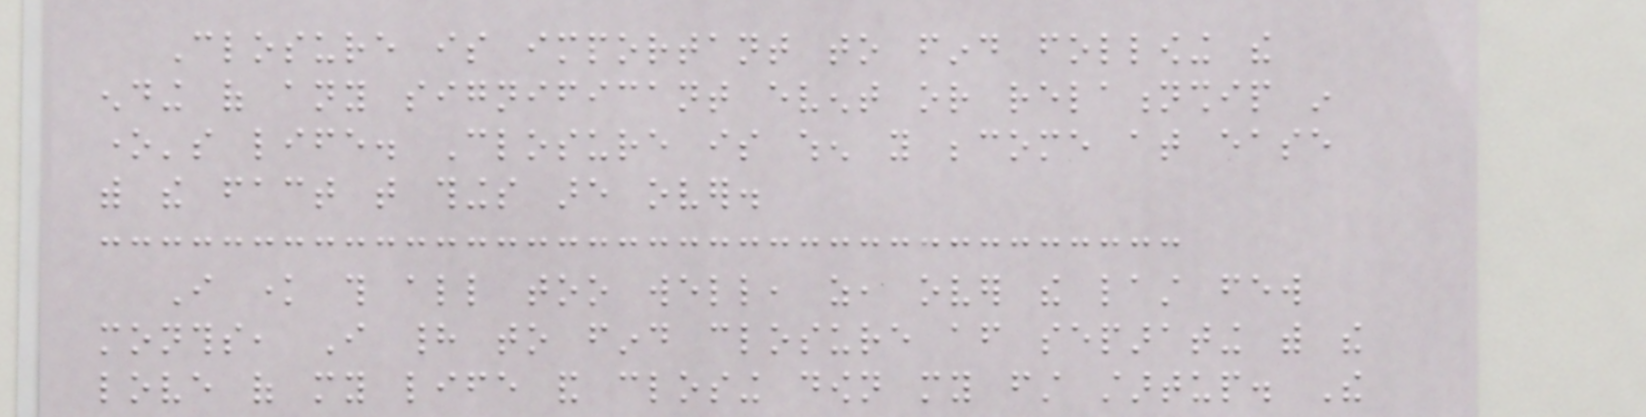Closure is important to find following the
ending of any significant event or relationship in
one's life. Closure is when you become at ease
with the fact that things are over.
I know this all too well, as, over the last few
months, I had to find closure after separating with the
love of my life and closing down my first startup. The
